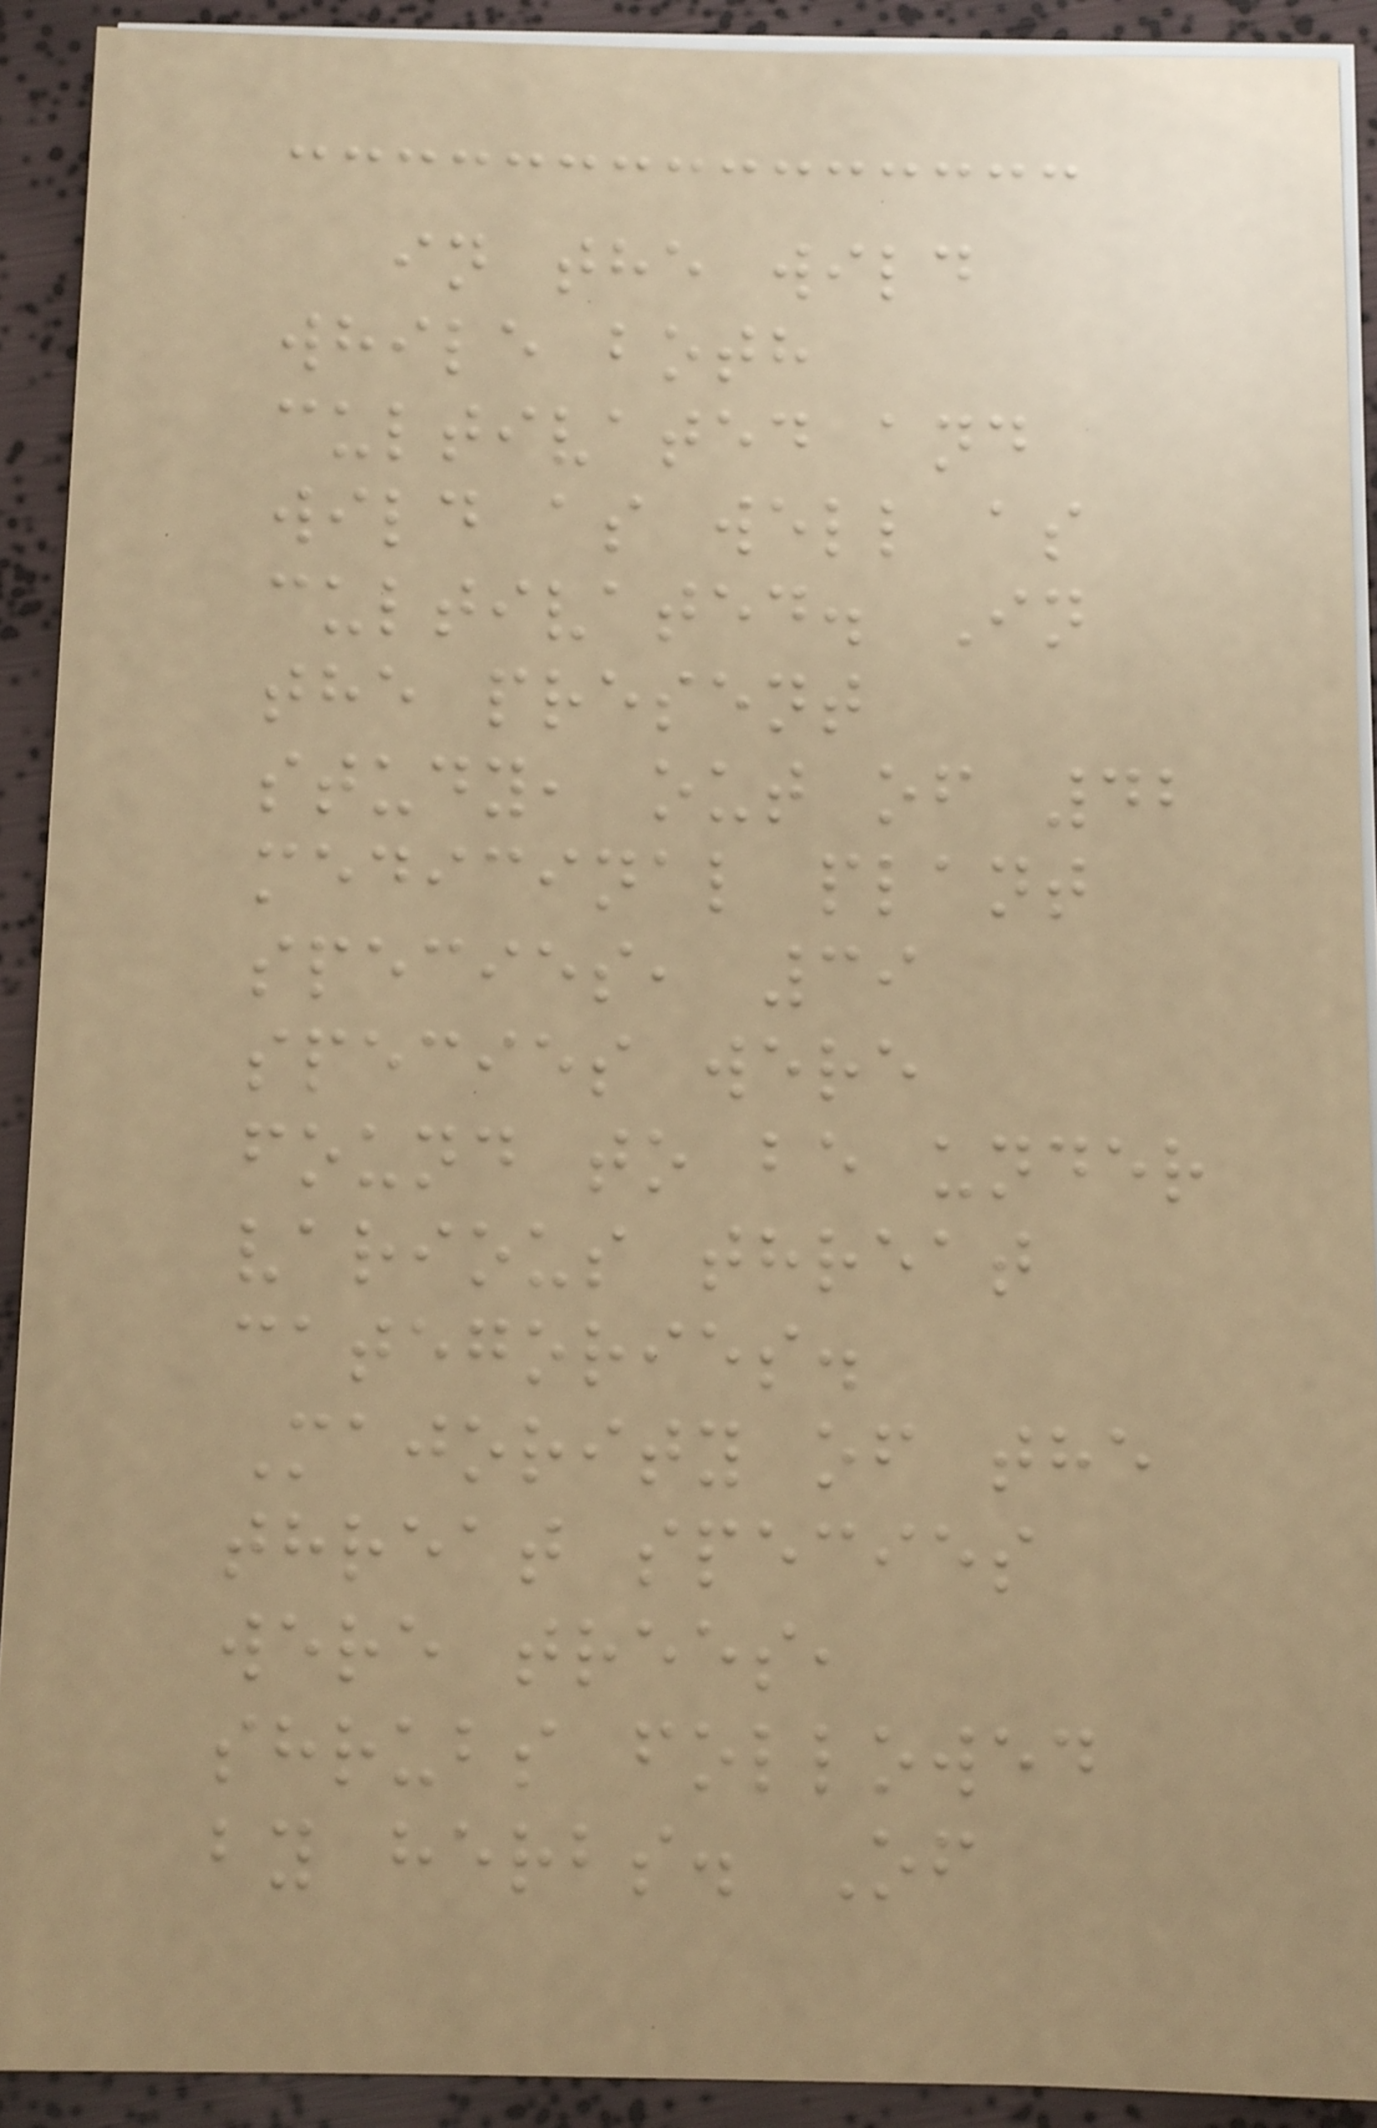in the wild
while both
cultivated and
wild as well as
cultivated. In
the present
study, out of 42
medicinal plant
species, 39
species were
found to be under
various threat
categories.
Majority of the
threat species
were trees,
shrubs followed
by herbs. Of
